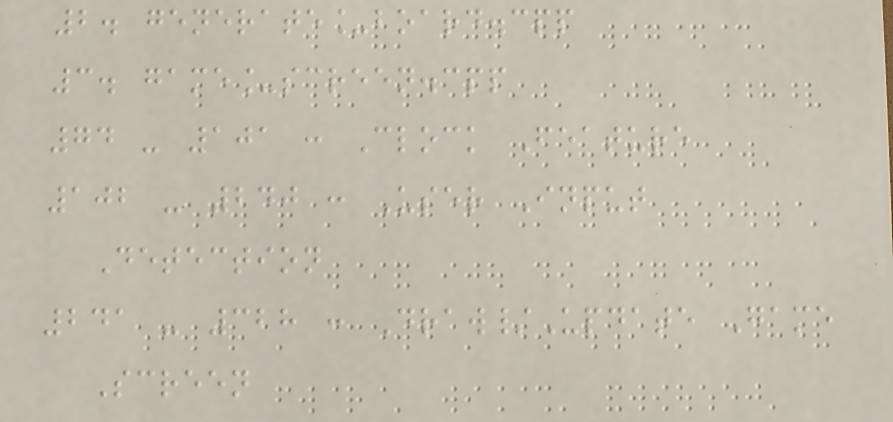2. generate_board.cpp
3. game_screen.cpp
74 - 101 : Clock Feature
102 - 240 : User Input
Detection
241 - 328 : Draw/Update Game
Screen
